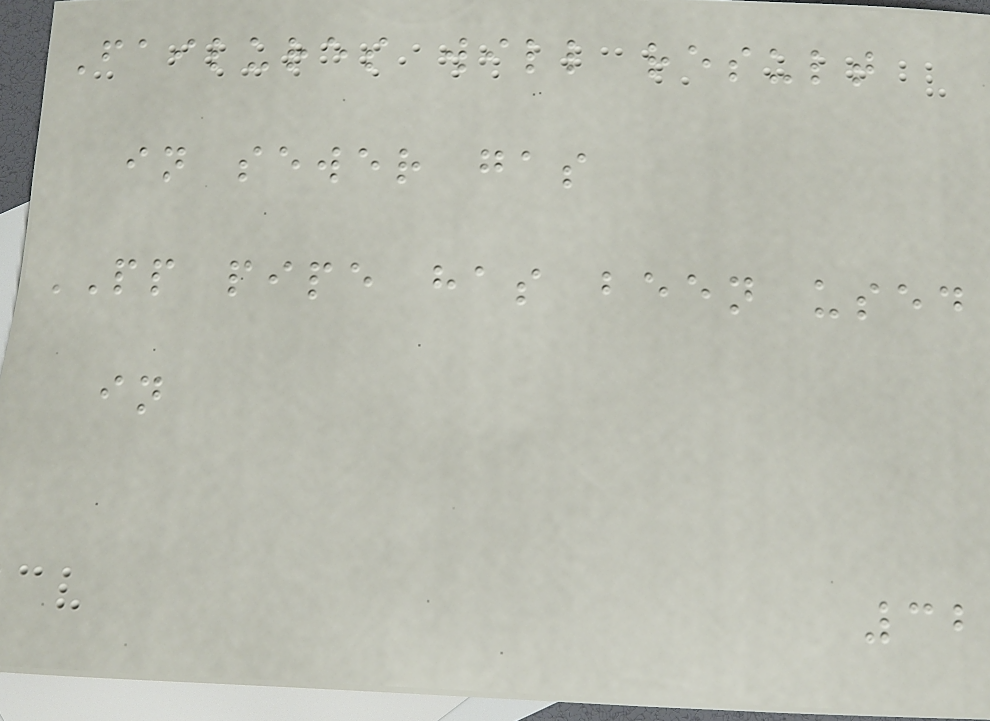Failures will result
in sewer gas
PP pipe has been used
in
32
